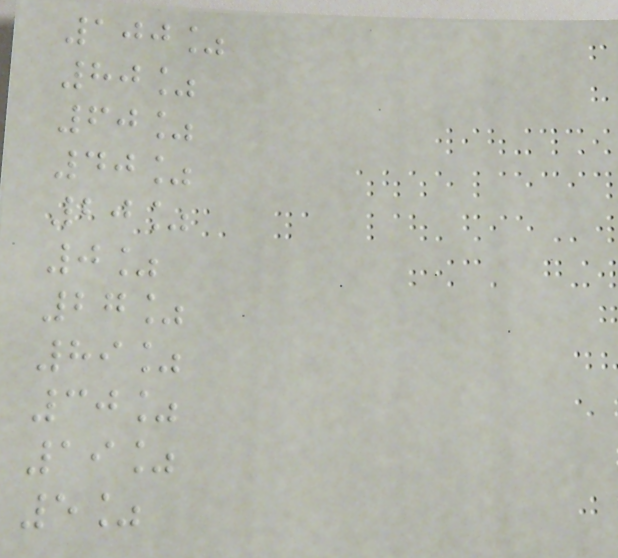100%
80%
60%
40%
20%
0%
27%
89%
30%
19%
5%
